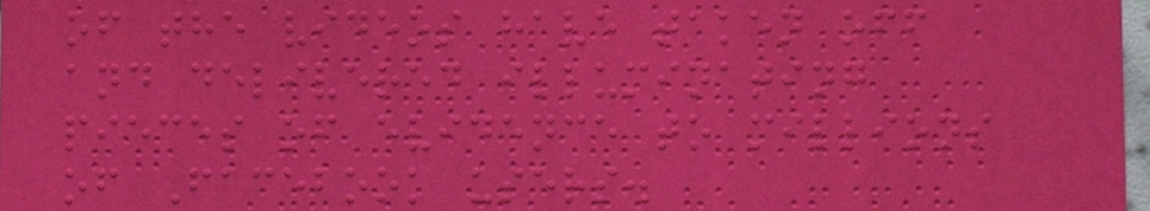of the videos have taken off
and delivered illuminating
pieces of evidence to millions
of Facebook users.
